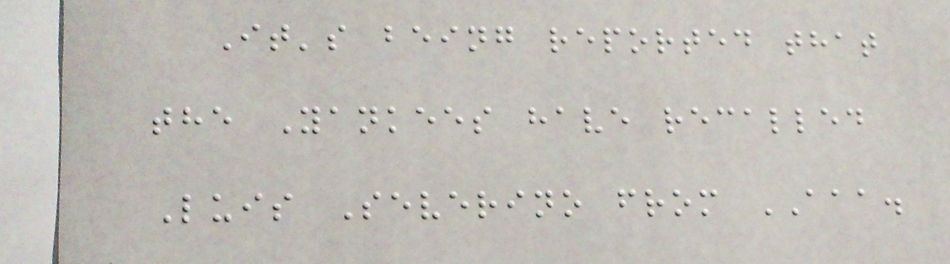It's being reported that
the Yankees have recalled
Luis Severino from AAA.
